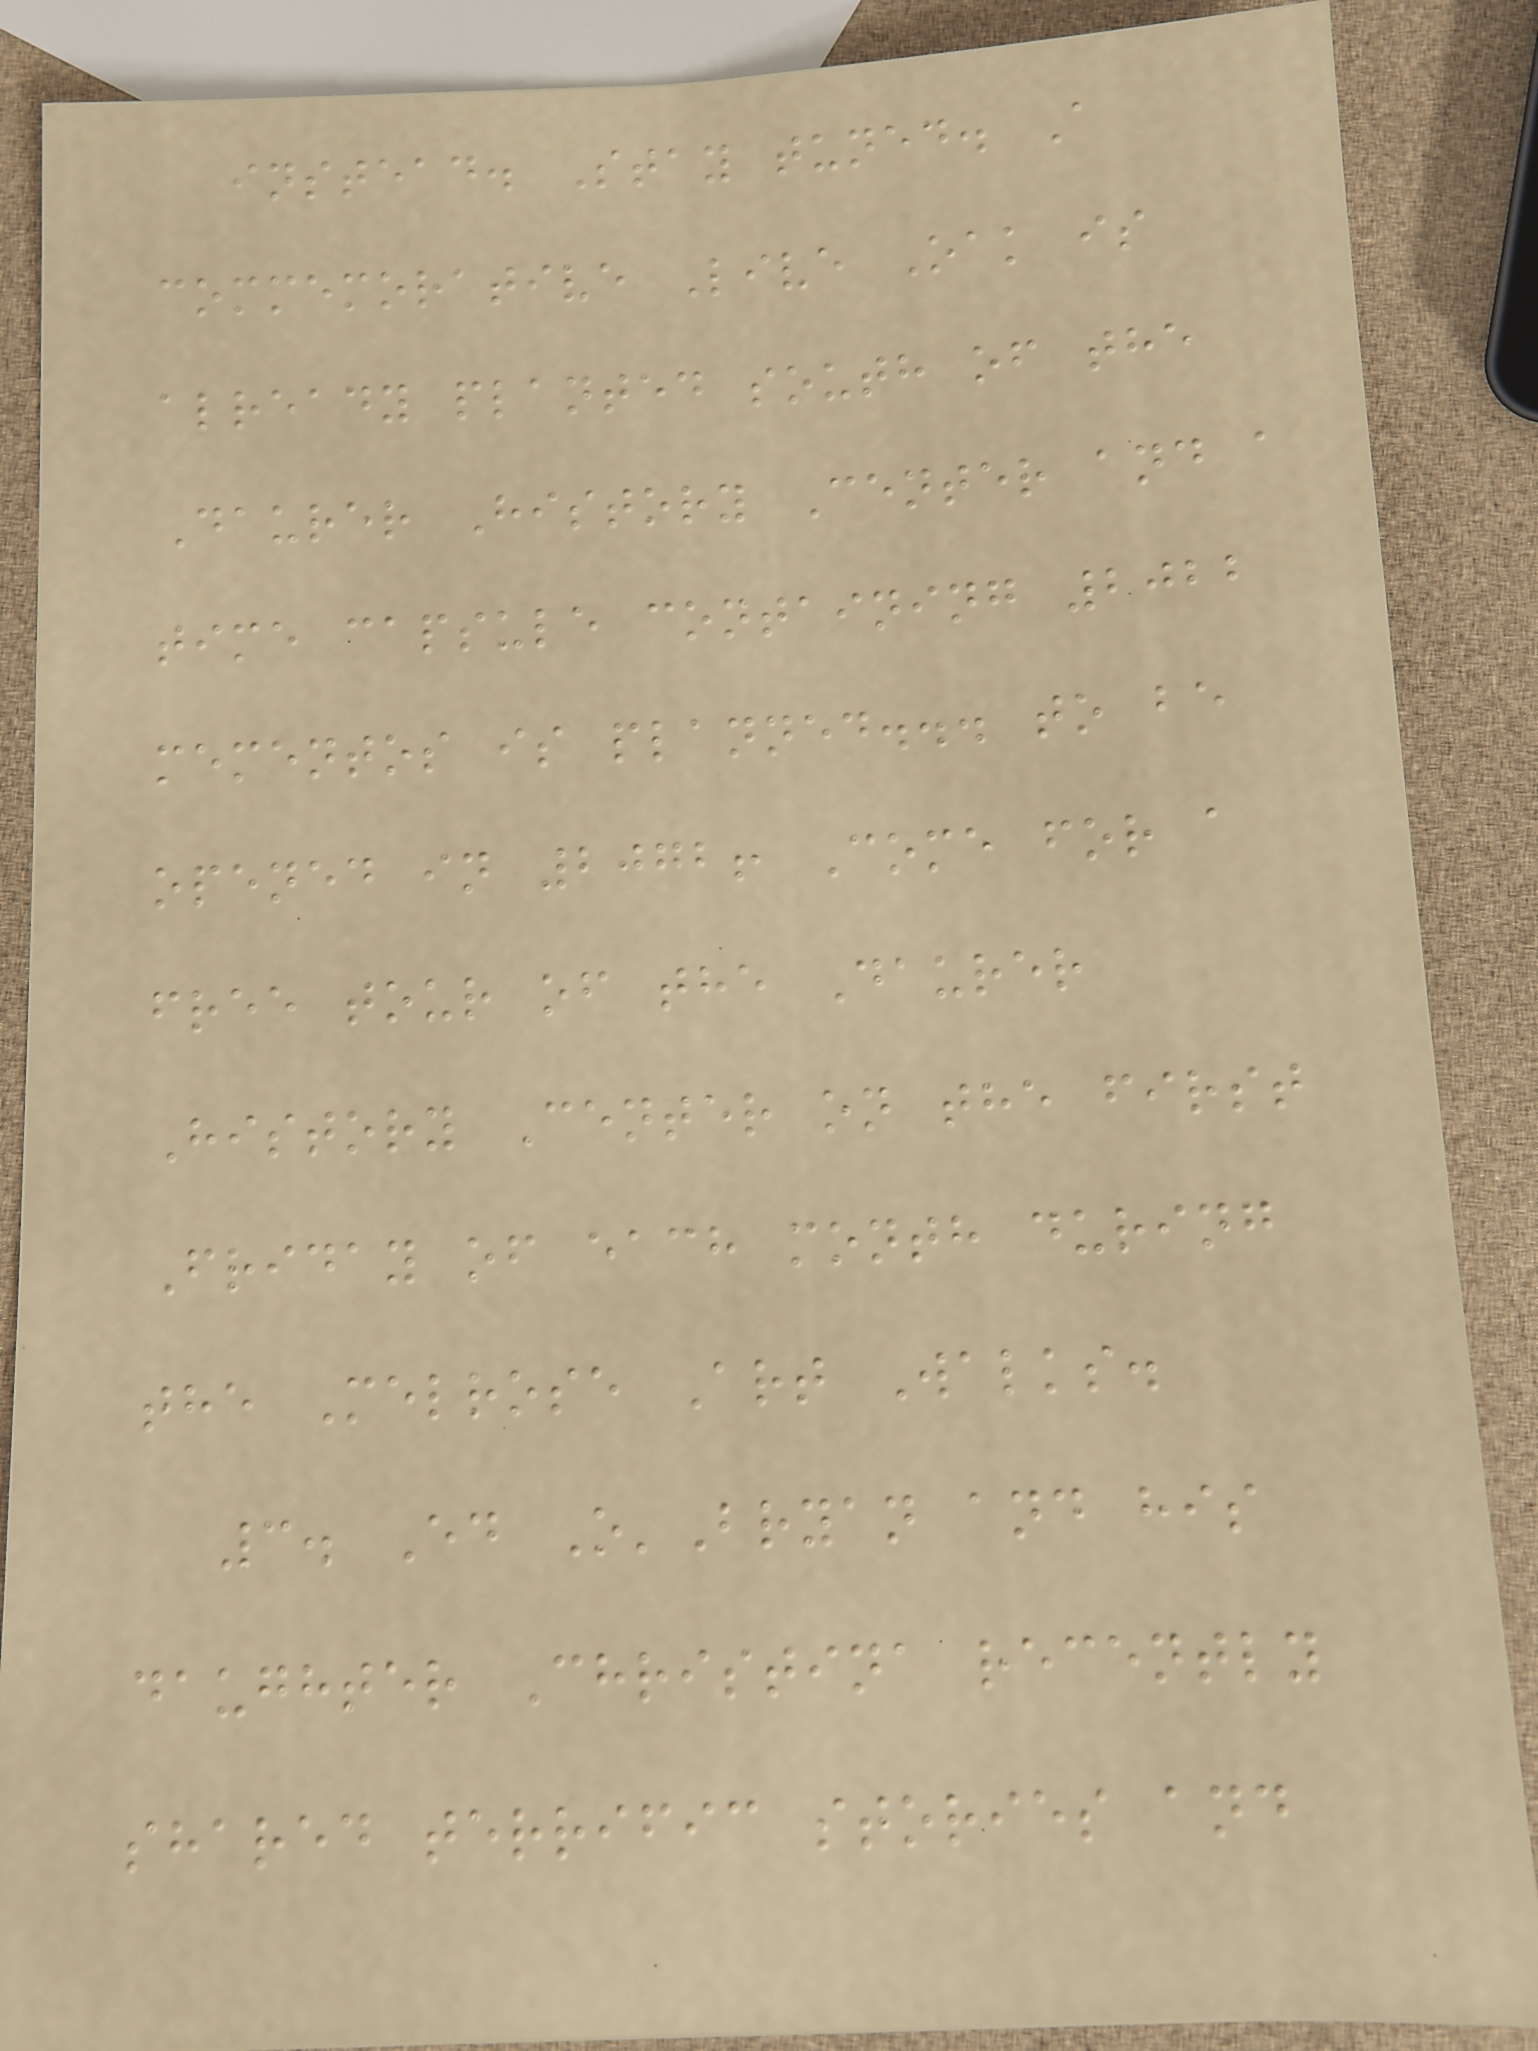instead. Stay tuned. A
commemorative Live Oak is
already planted south of the
Daurer History Center and a
time capsule containing 2022
mementos is planned... to be
opened in 2072! Come for a
free tour of the Daurer
History Center on the first
Friday of each month during
the Melrose Art Walks.
3. Ed O'Bryan and his
daughter Christina recently
shared terrific stories and
